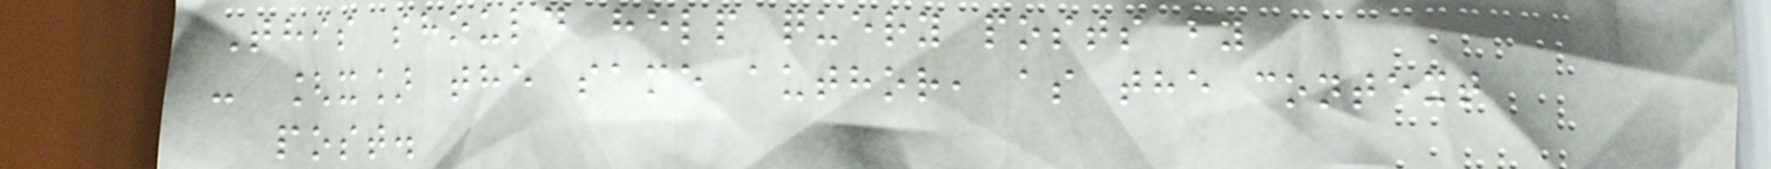This should help query posts by
- [x] the same author, as the context
post.
